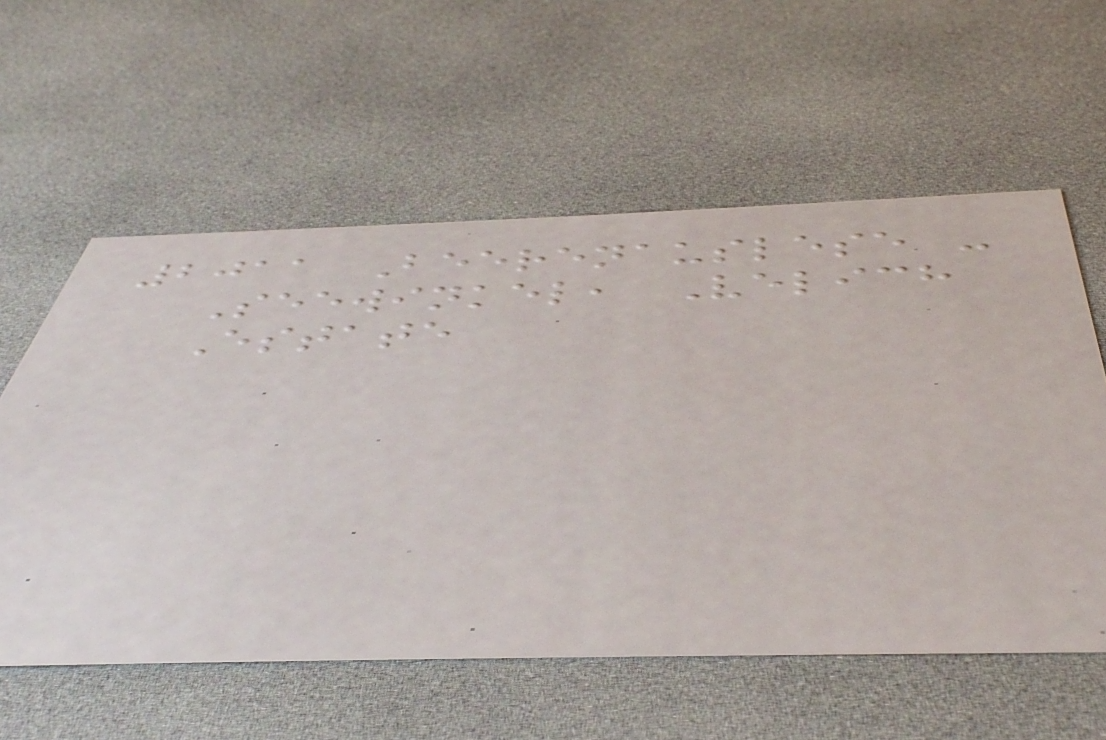2011 Beerenauslese -
Seewinkel, Velich
Estate
